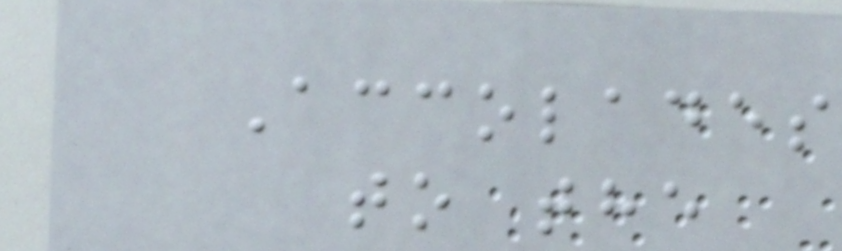Accolades
to the
